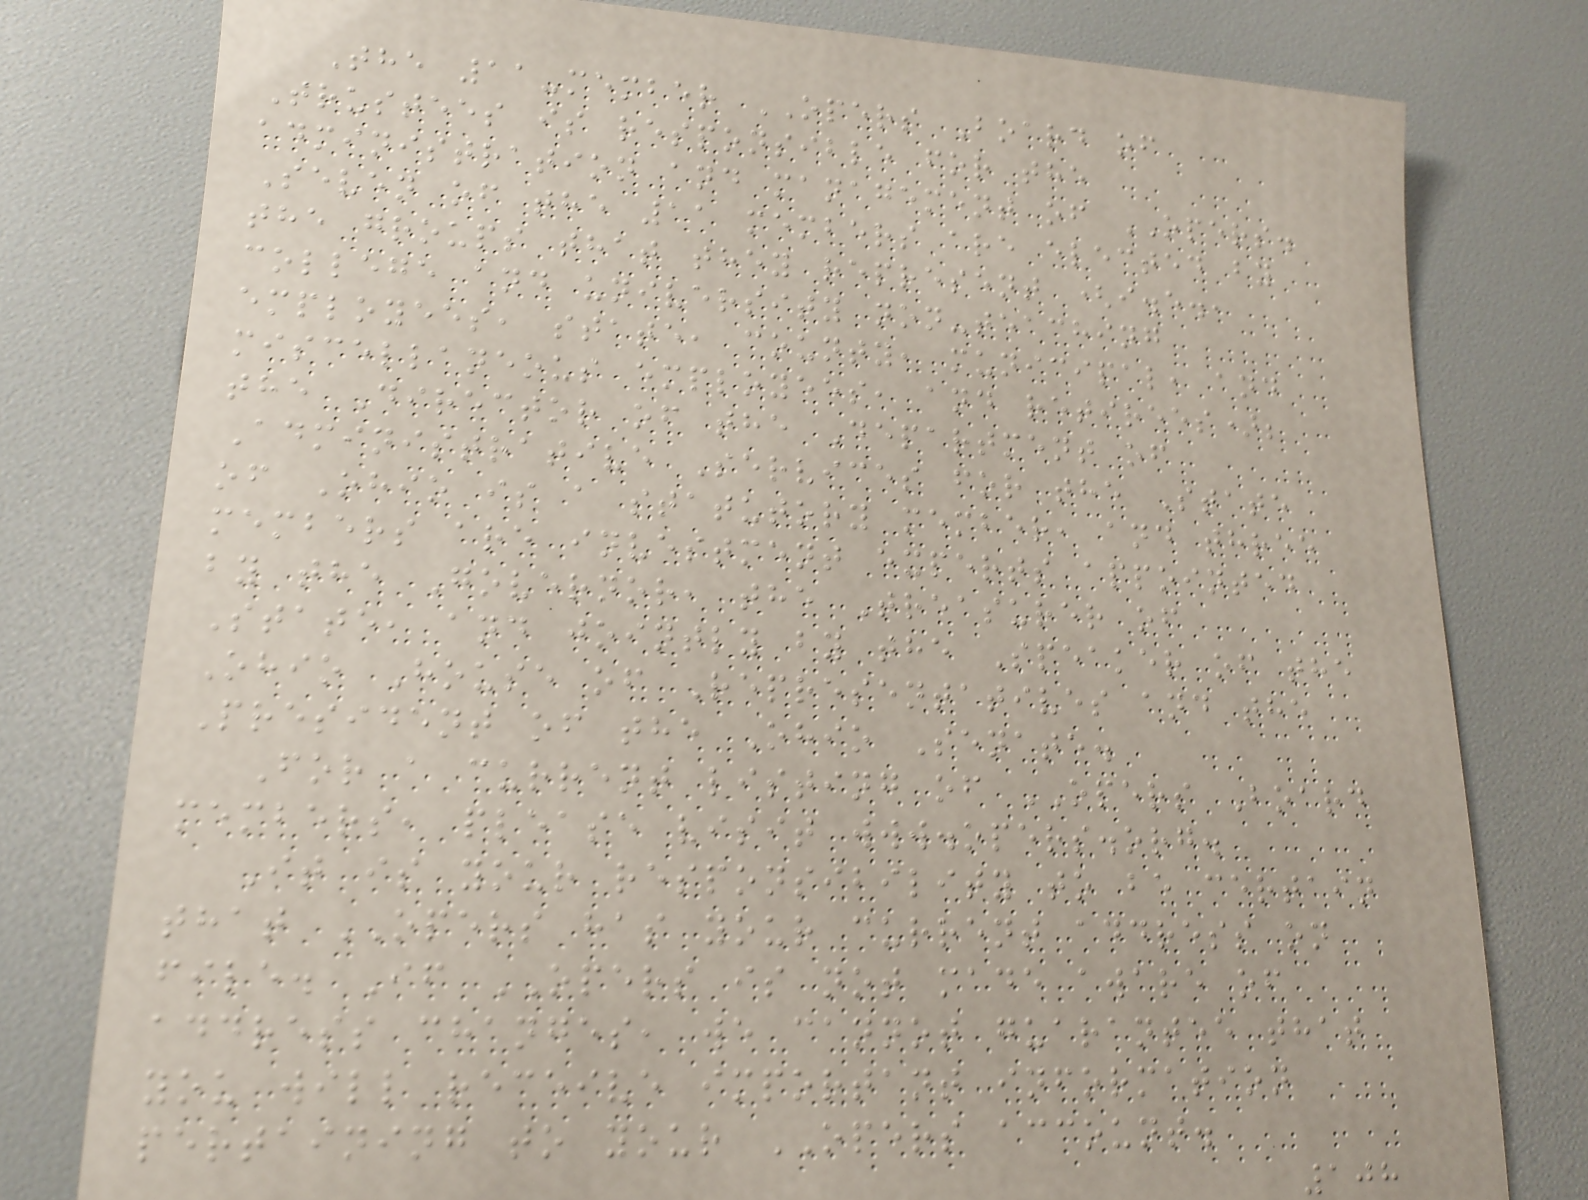The 11-member OPERS Board of
Trustees is responsible for the
administration and management of OPERS.
Seven of the 11 members are elected by
the groups that they represent (i.e.,
college and university non-teaching
employees, state, county, municipal, and
miscellaneous employees, and retirees);
the Director of the Department of
Administrative Services for the State
of Ohio is a statutory member, and three
members are investment experts appointed
by the Governor, the Treasurer of
State, and jointly by the Speaker of the
Ohio House of Representatives and the
President of the Ohio Senate.
For a current listing of OPERS Board
members, please visit www.opers.org.
It is your responsibility to be certain
that OPERS has your current address on
file. If OPERS is not made aware of
address changes, we cannot guarantee that
you will receive important information
pertaining to your OPERS account.
108
